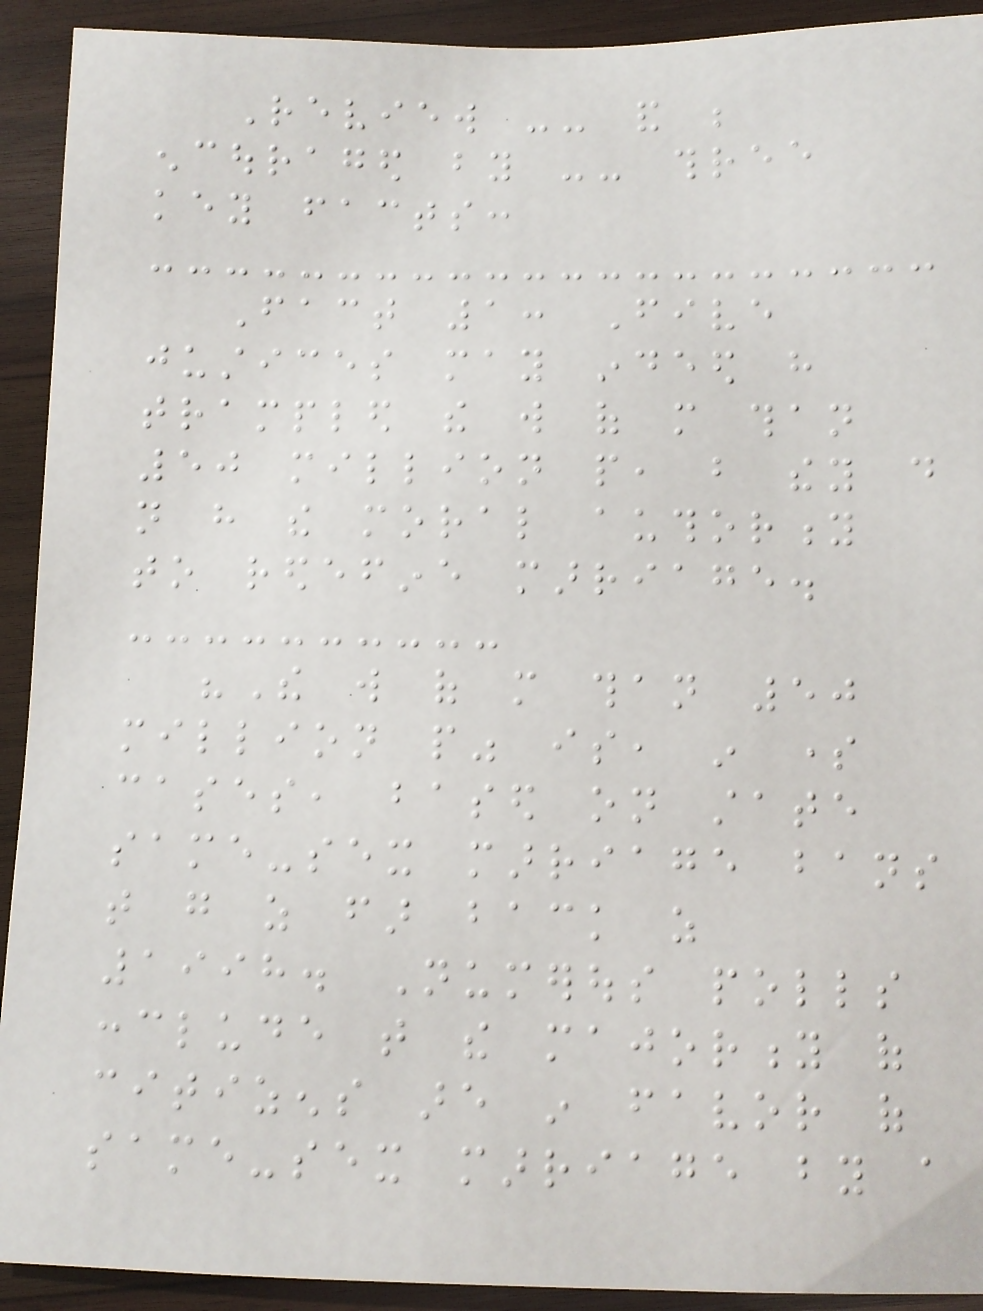Review -- and be
encouraged by -- three
key facts:
Fact 1: Five
justices may indeed have
trampled the will of more than
50 million people, but they do
not have the moral authority
to redefine marriage.
"The will of more than 50
million people" is, in some
cases, based on state
same-sex marriage bans
that go as far back as
1998. Numerous polls
conclude that the majority of
citizens are in favor of
same-sex marriage by a
